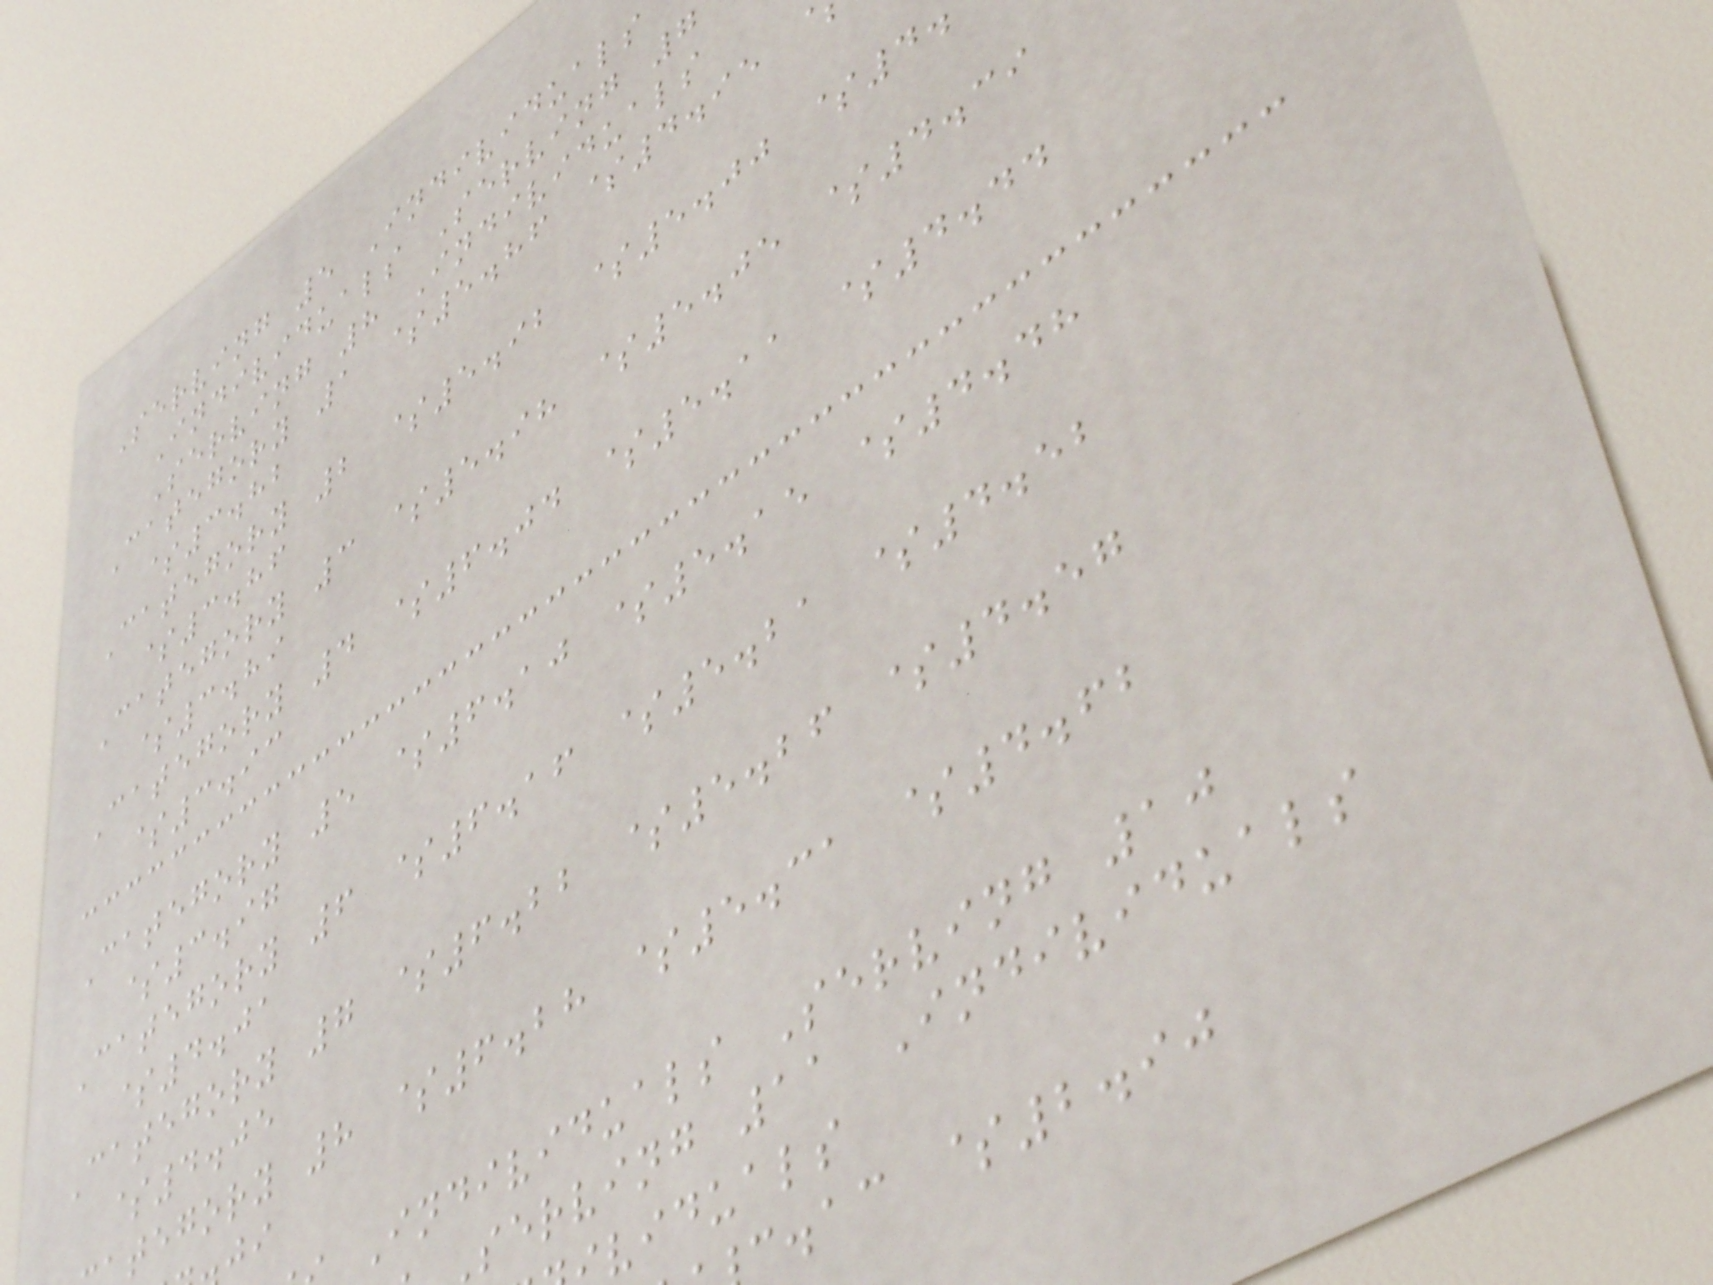Serving 5 Individuals
Individuals Serving 7
Serving 8 Individuals
Category 1 $5.86 $4.95
$3.82
Category 2 $5.92 $5.00 $4.
$3.86
Category 3 $5.98 $5.05 $4.39
$3.89
Category 4 $6.04 $5.11 $4.44
$3.93
Category 5 $6.10 $5.15 $4.48
$3.97
Category 6 $6.16 $5.21 $4.52
$4.01
Category 7 $6.22 $5.26 $4.57
$4.05
tegory 8 $6.28 $5.31 $4.62
Individuals Serving 10
serving 11 Individuals
viduals
c.ac $2.90
